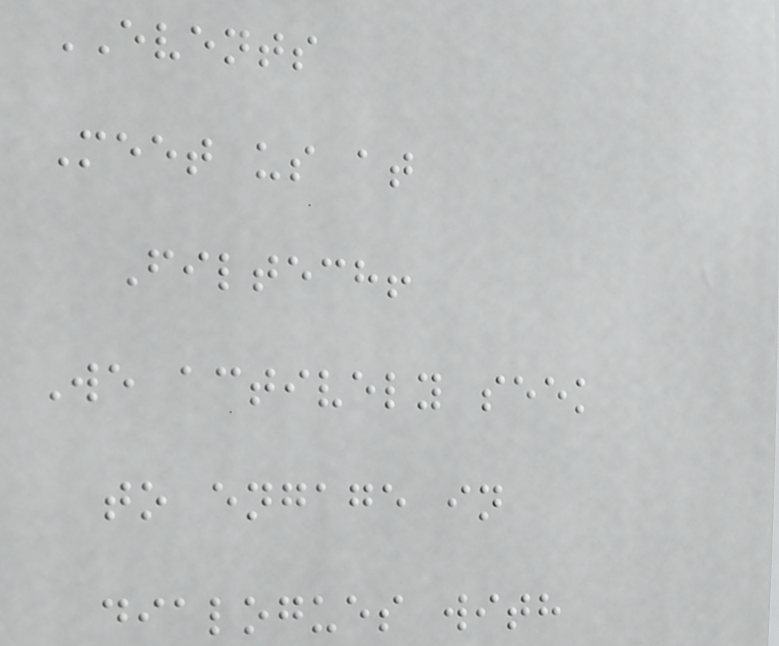EVENTS
Meet us at
Filtech!
We actively seek
to engage in
dialogues with
